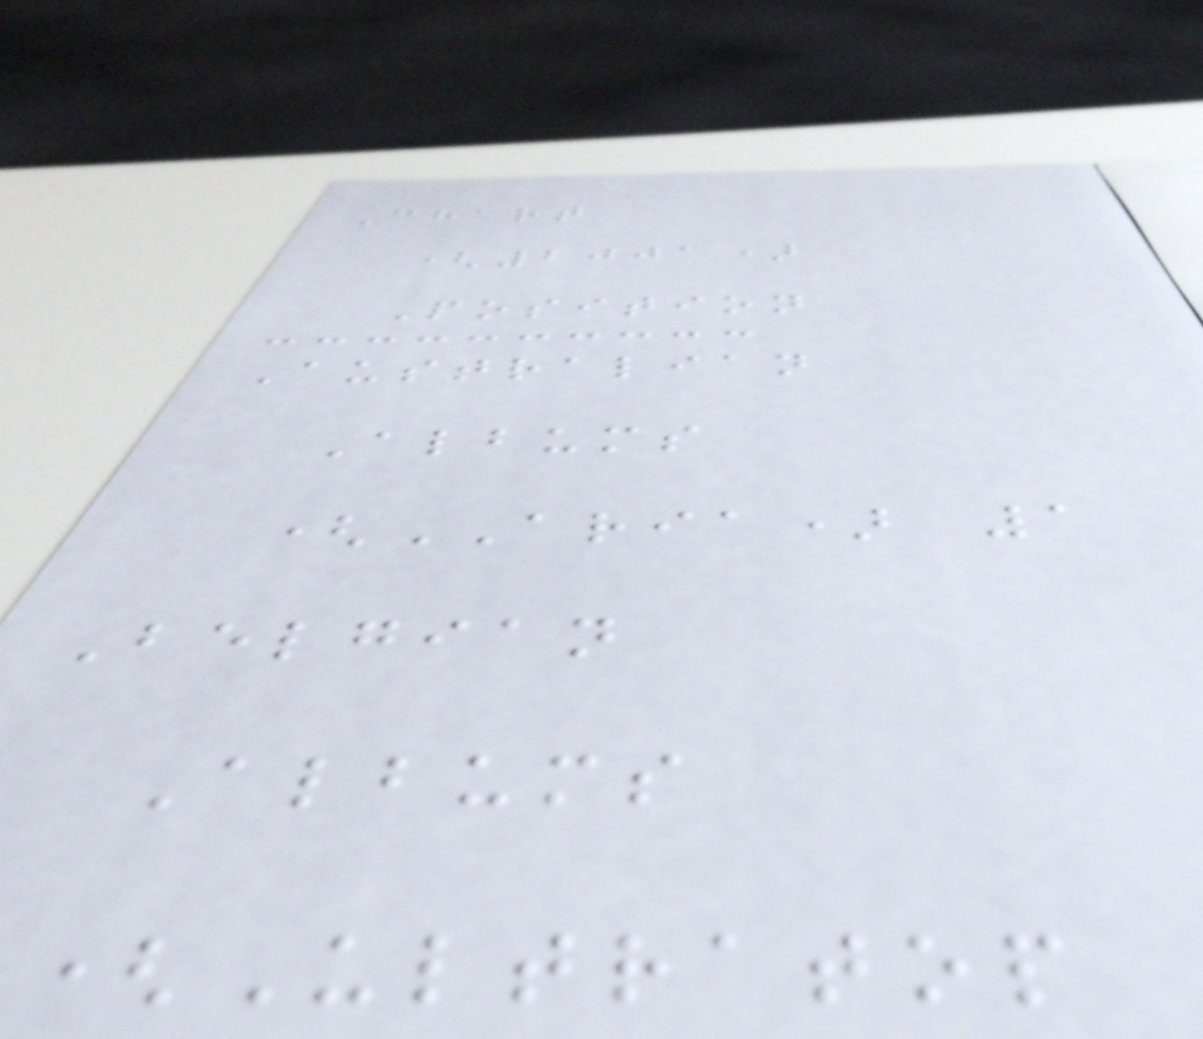Chart
(2001)
Position
Australian
Albums
(ARIA) 1
Belgian
Albums
(Ultratop
